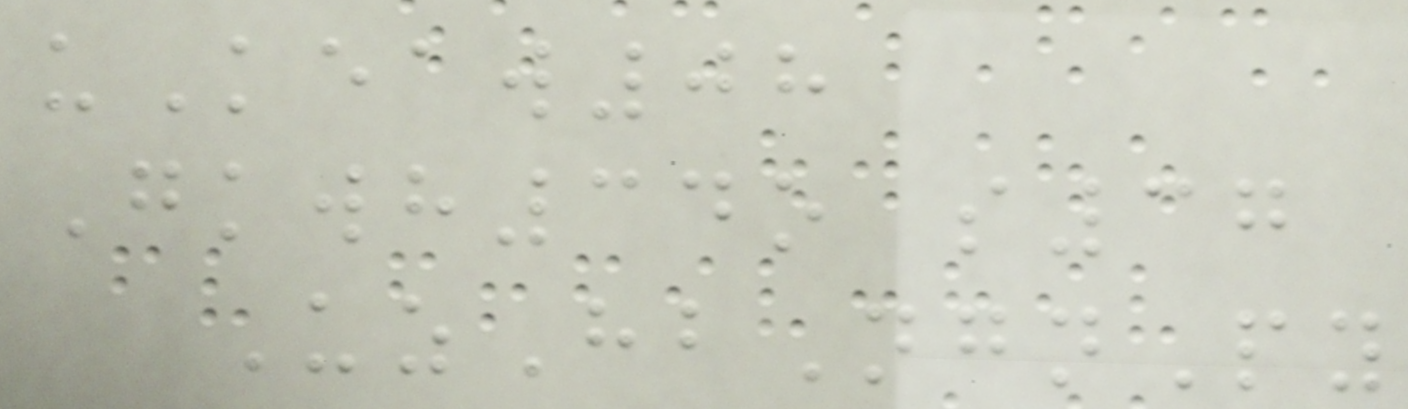uKeaw08
Gkwh34o s37
UzHbNgnPy
